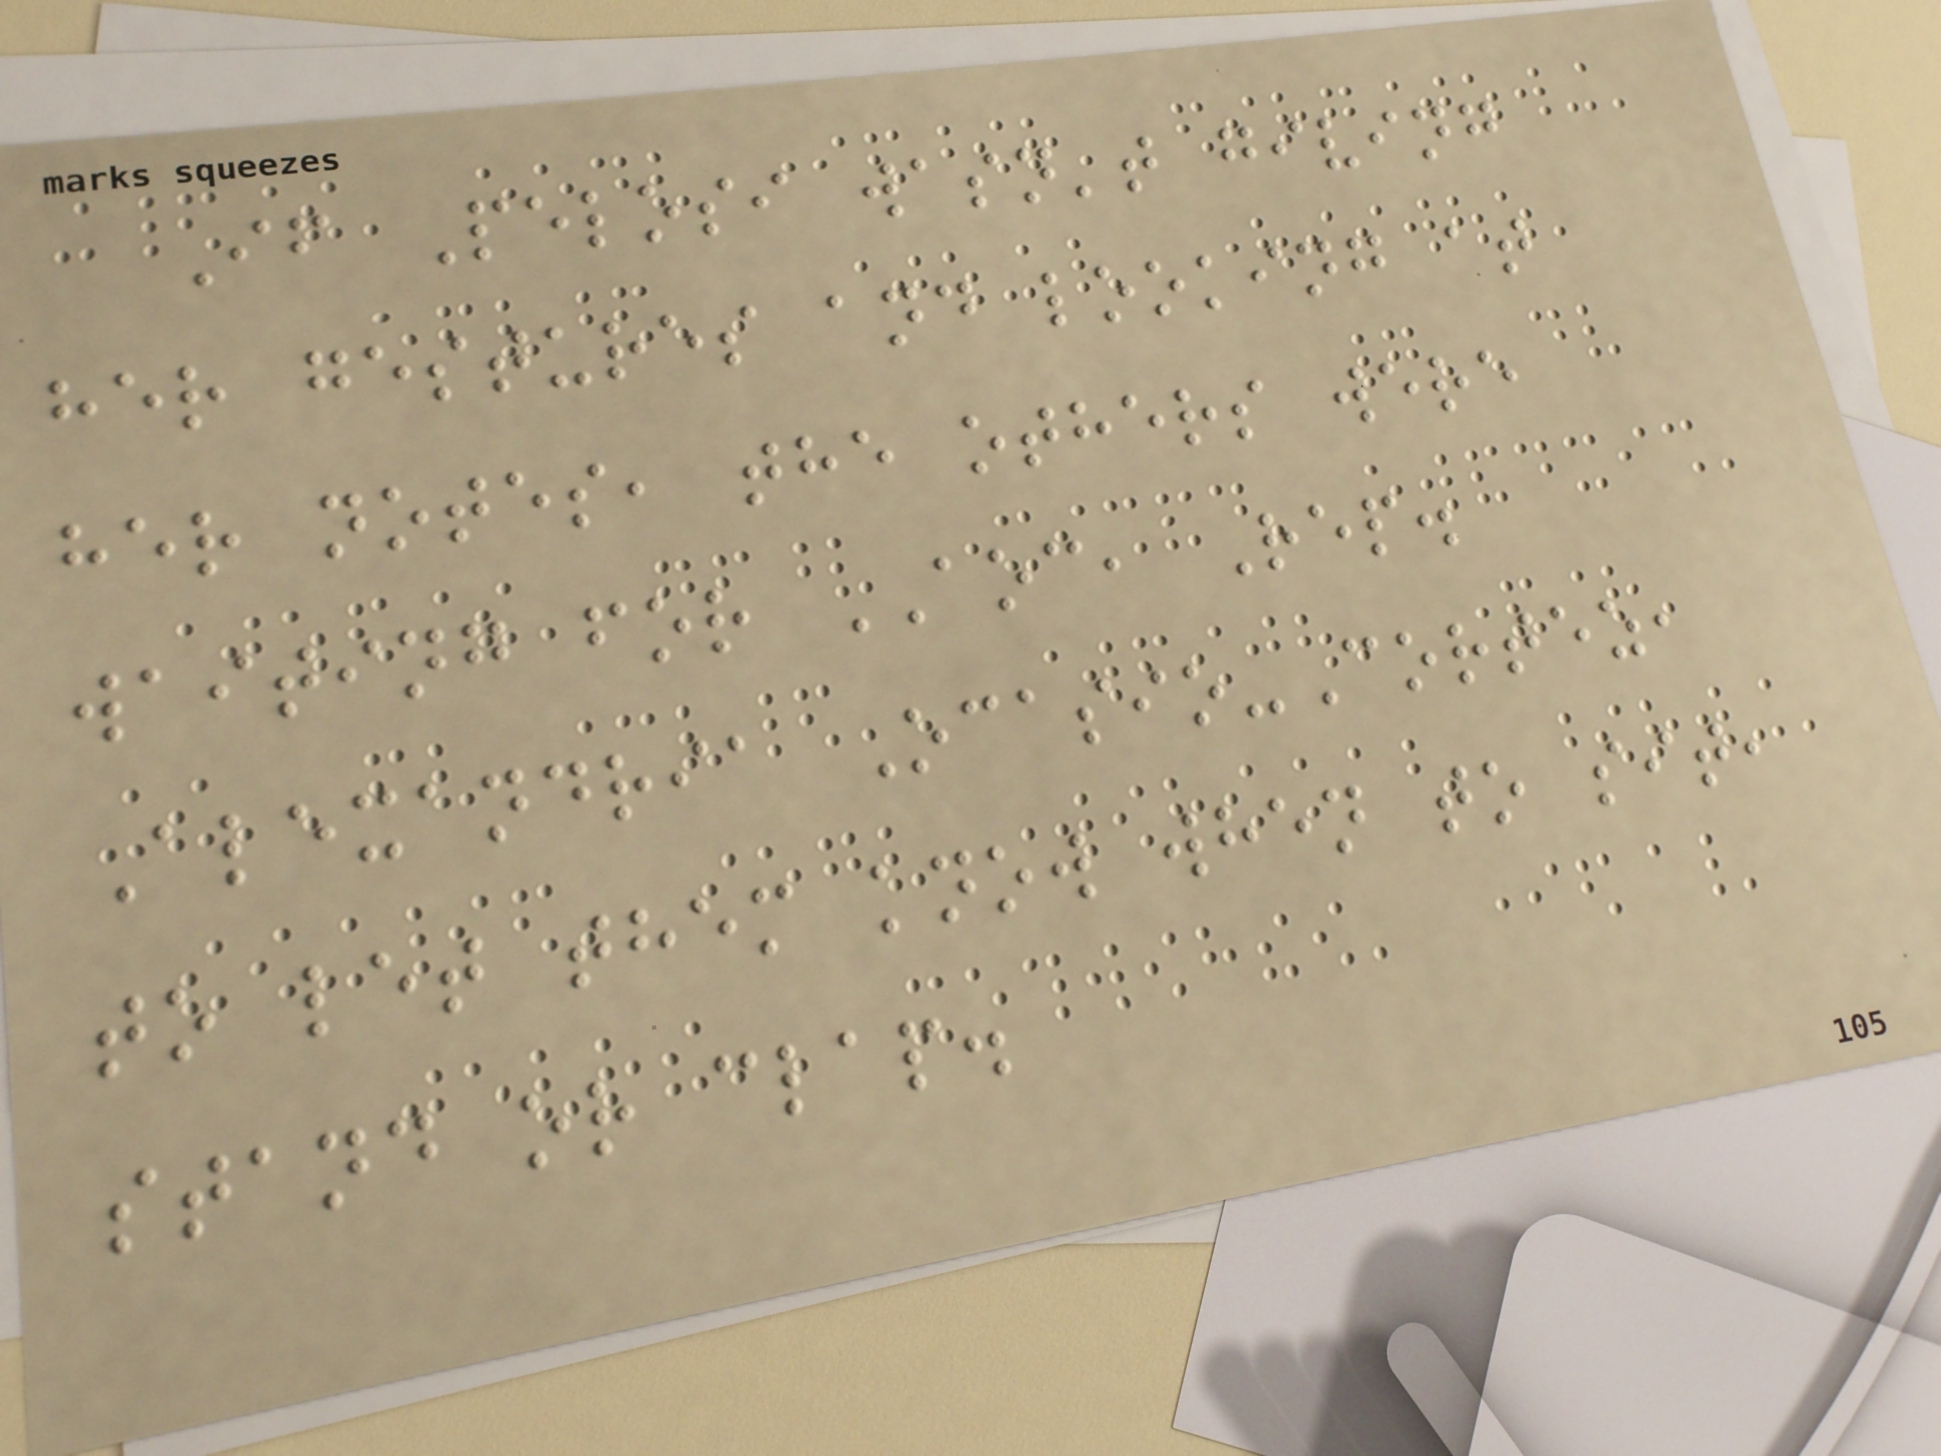If Pelosi wasn't giving
her gestures and looking at
her notes, the others were
waiting for AOC, Rep.
Alexandria Ocasio-Cortez,
to let them know when to sit,
stand or clap.
